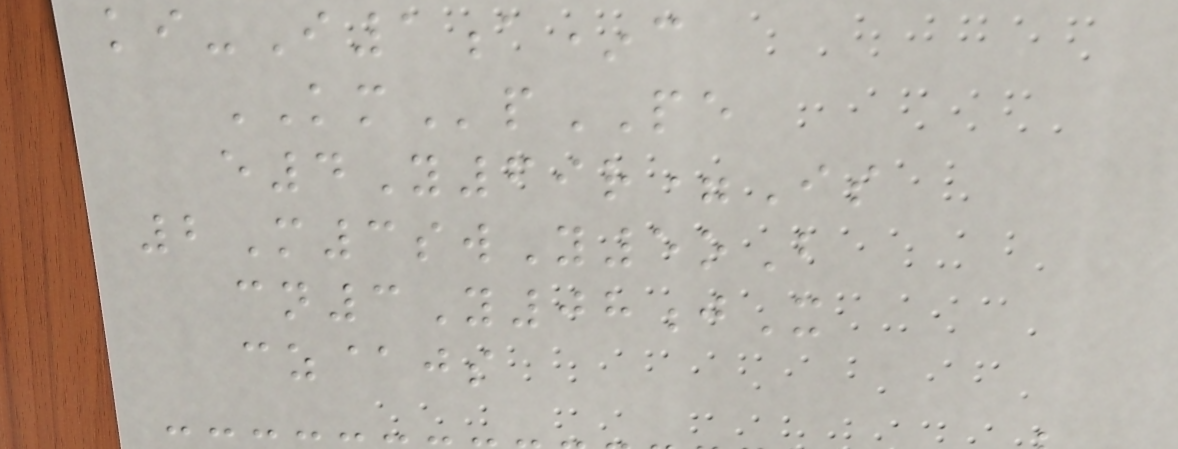ki-I1a*c
KMpPE
e4Y69r=Is
2M3swY5oB
cn3Y08jX
cz@js
